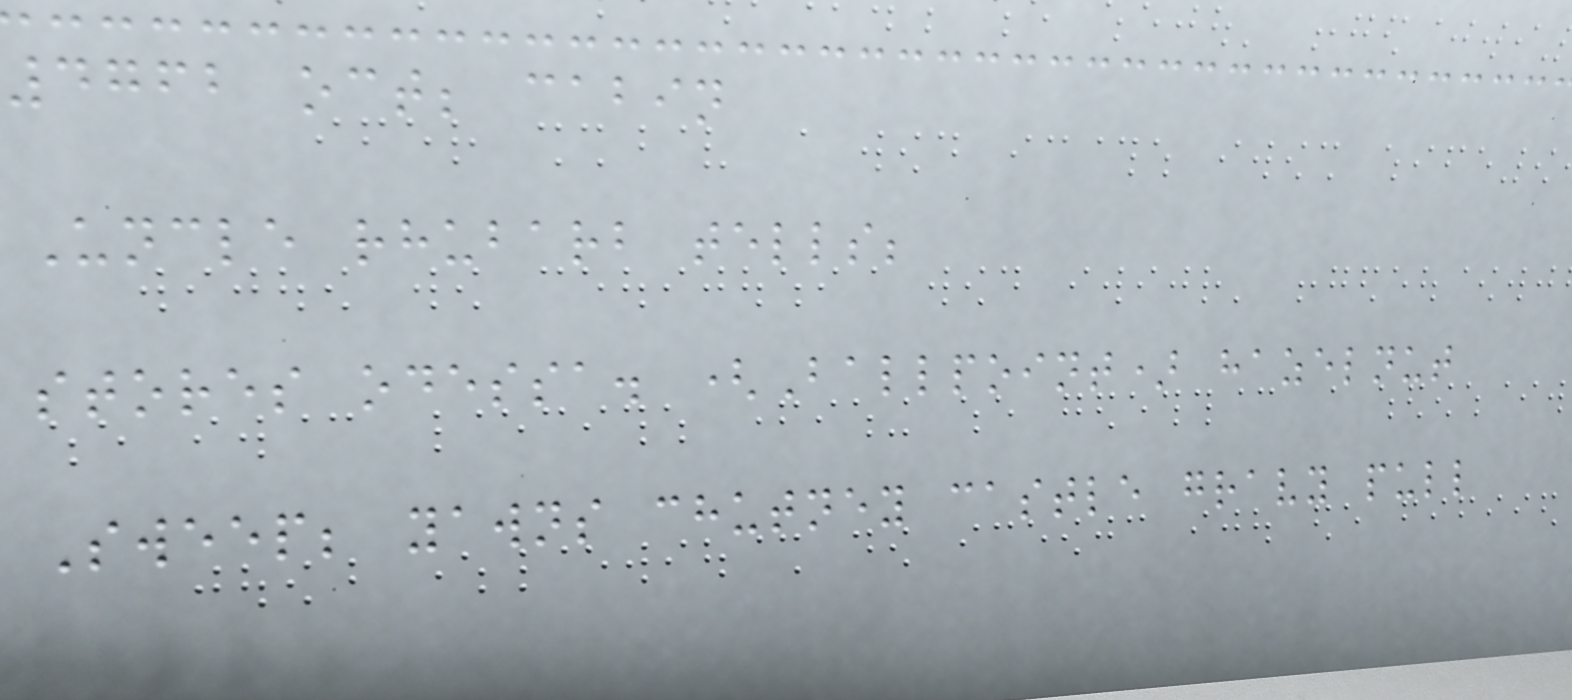4762 oct; cabin
Uncle rhubarb tells;
stores odessa. (Ballpoint) hazelnut
Sweep; yawns chutney castle gravy pull
